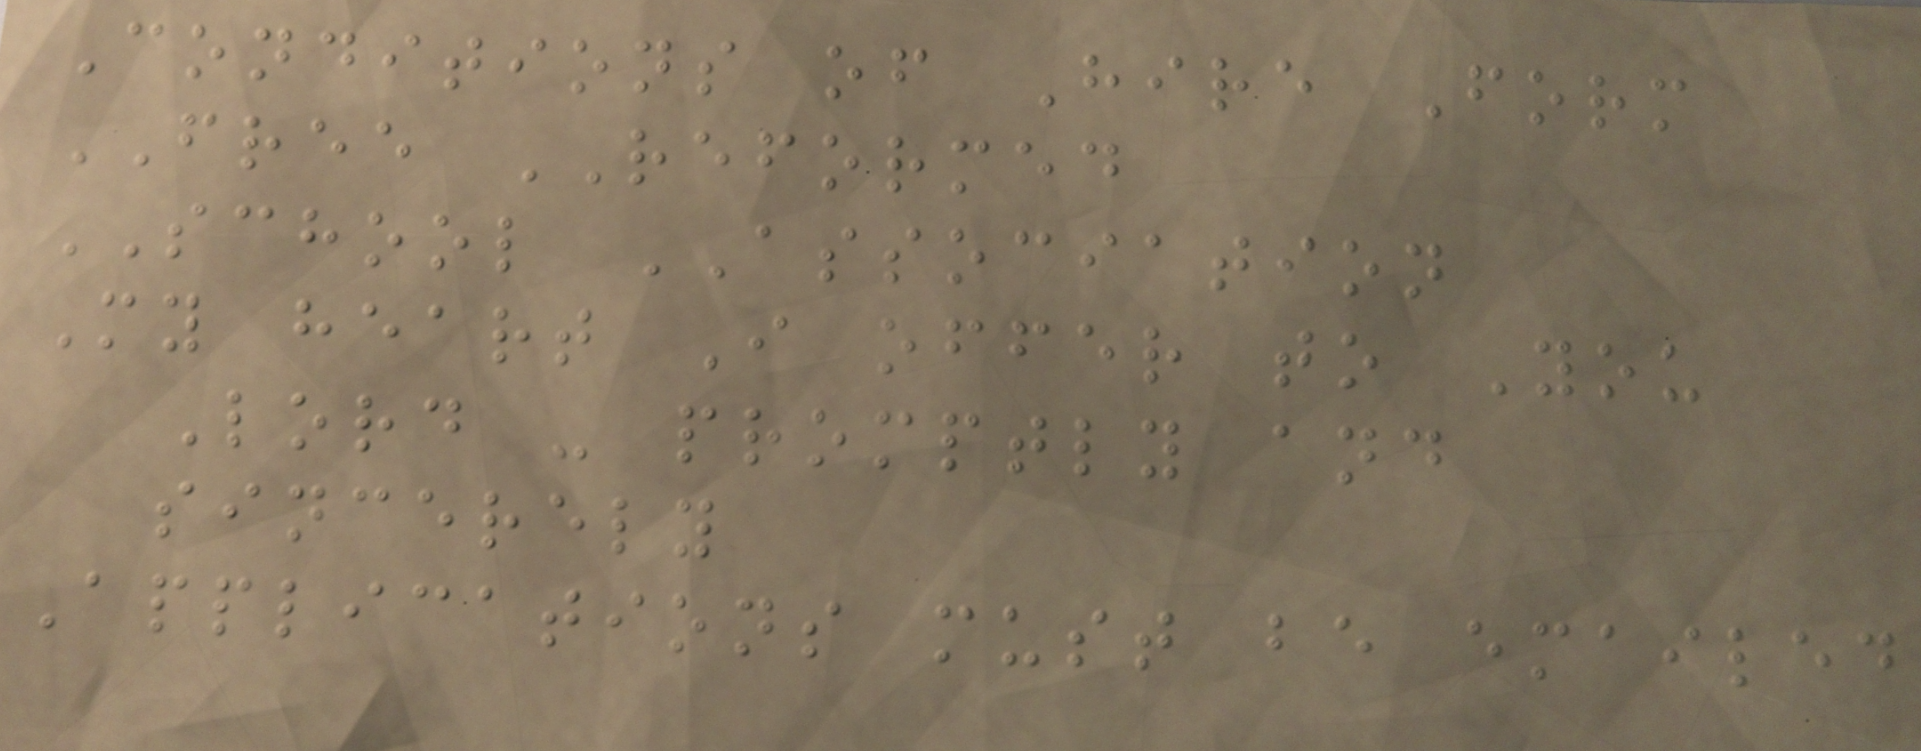Conditions of Hire Form
FREE REFORMED
SCHOOL ASSOCIATION
My heart I offer to You
Lord - promptly and
sincerely
Applications must be emailed
